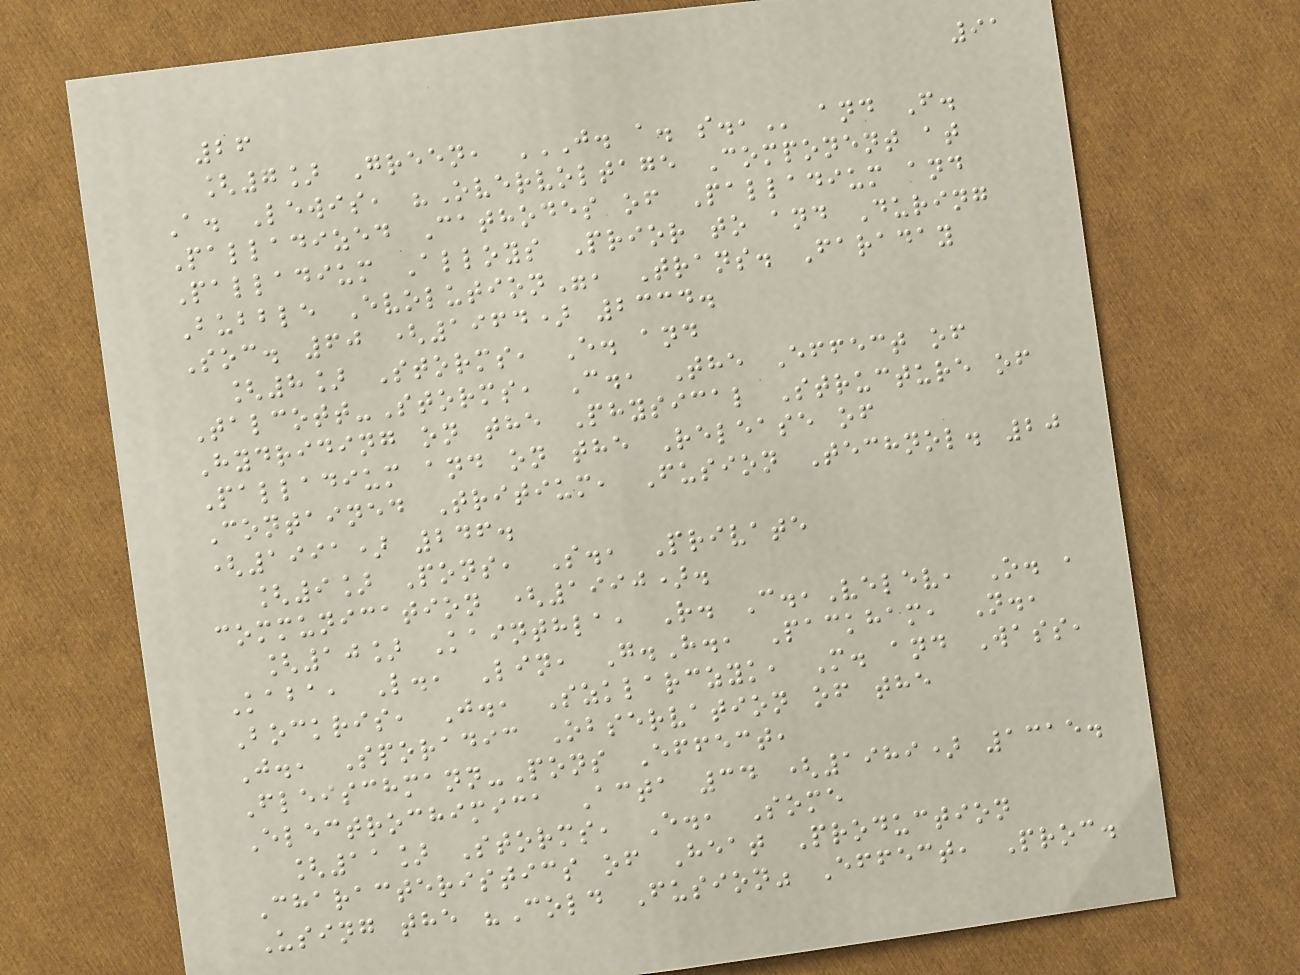91
26
[7] Green, J. A. S., and F.
A. Lewis, "Overvoltage Component at
Palladized Cathodes of Palladium and
Palladium Alloys Prior to and During
Bubble Evolution", Trans. Faraday
Soc. 60 (1964) 2334.
[8] Storms, E. and
Talcott-Storms, C., The Effect of
Hydriding on the Physical Structure of
Palladium and on the Release of
Contained Tritium, Fusion Technol. 20
(1991) 246.
[9] Pons, S., Private
communication (1990).
[10] Kainthla, R. C.,Velev, O. ,
Kaba, L., Lin, G.H., Packham, N.,
Bockris, J., Szklarczyk, M. and Wass,
J., Sporadic Observation of the
Fleischmann-Pons Effect,
Electrochimica Acta 34 (1989) 1315.
[11] Storms, E., Some
Characteristics of Heat Production
Using the "Cold Fusion" Effect, Proc.
